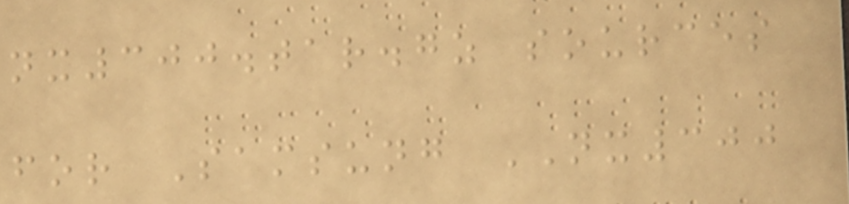nx300.tar.gz sources
for Samsung NX300
